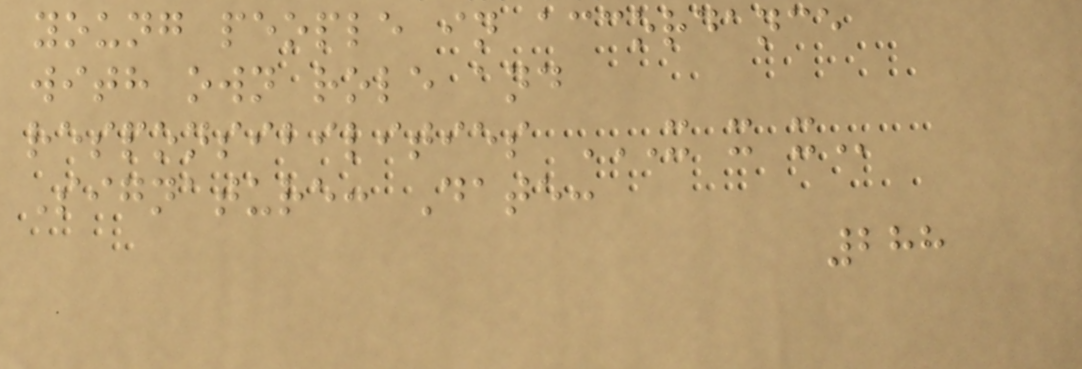young people in accordance
with own role and
responsibilities X X X
Signature: Date:
288
